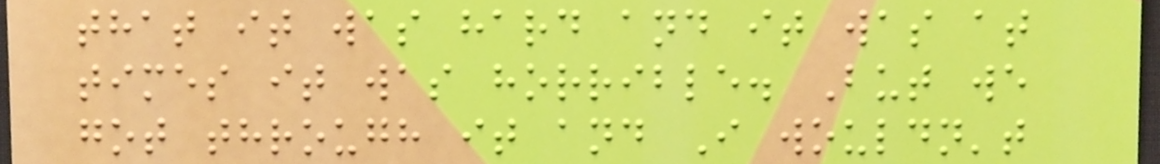that it was hard and it was at
times it was horrible. But we
got through it and I wouldn't
